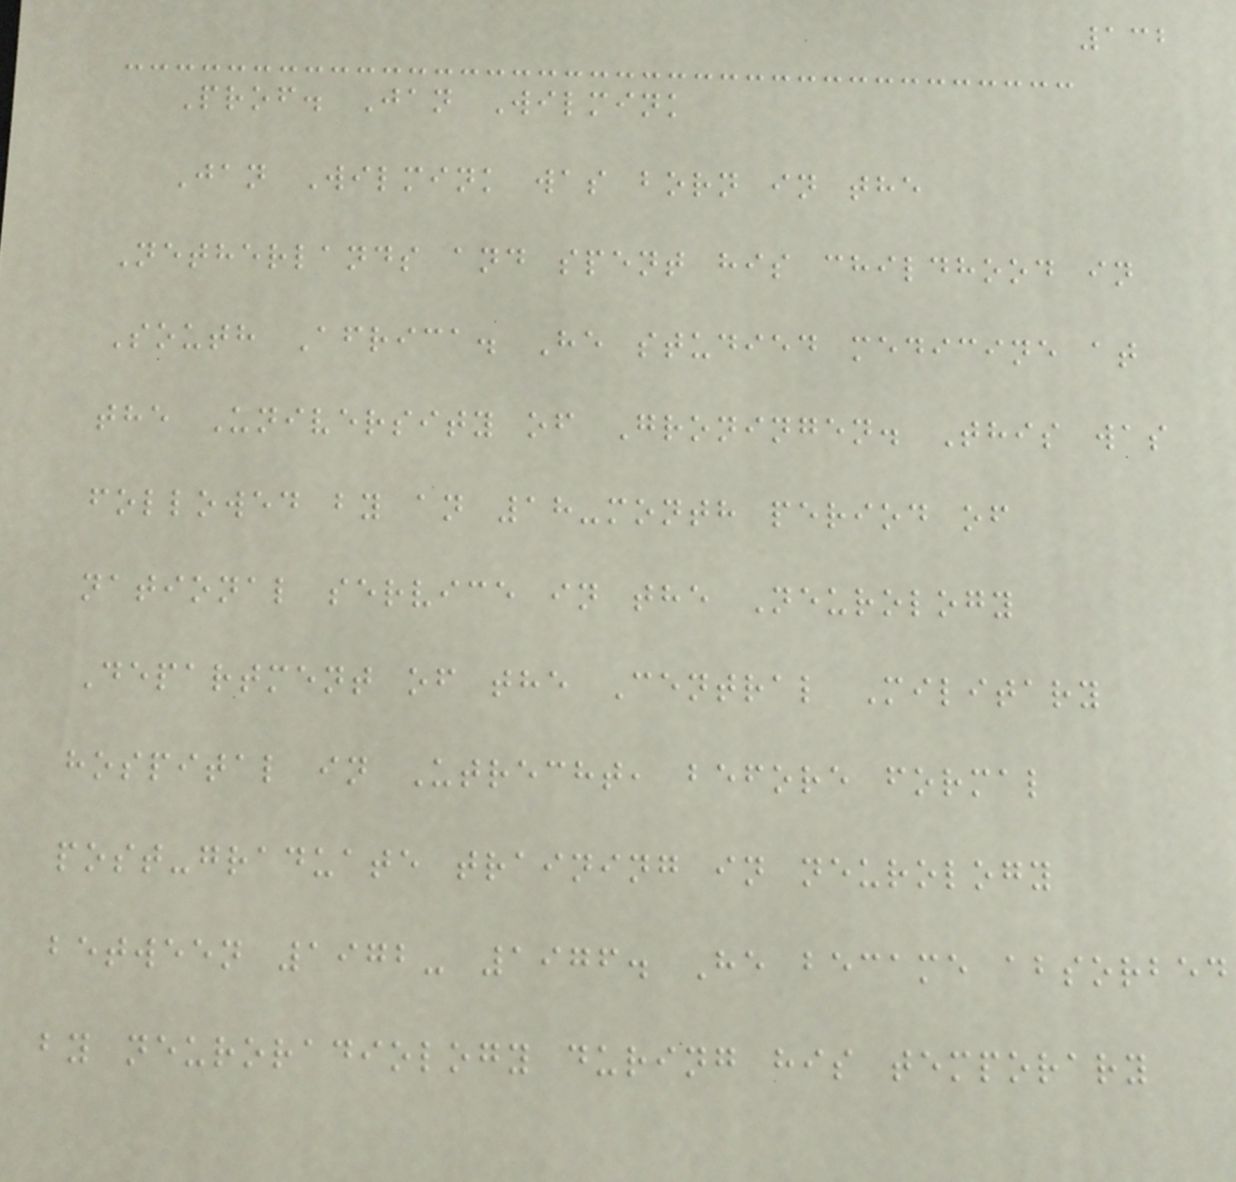132
Prof. Jan Wilmink
Jan Wilmink was born in the
Netherlands and spent his childhood in
South Africa. He studied medicine at
the University of Groningen. This was
followed by an 18-month period of
national service in the Neurology
Department of the Central Military
hospital in Utrecht, before formal
post-graduate training in neurology
between 1972- 1976. He became absorbed
by neuroradiology during his temporary
